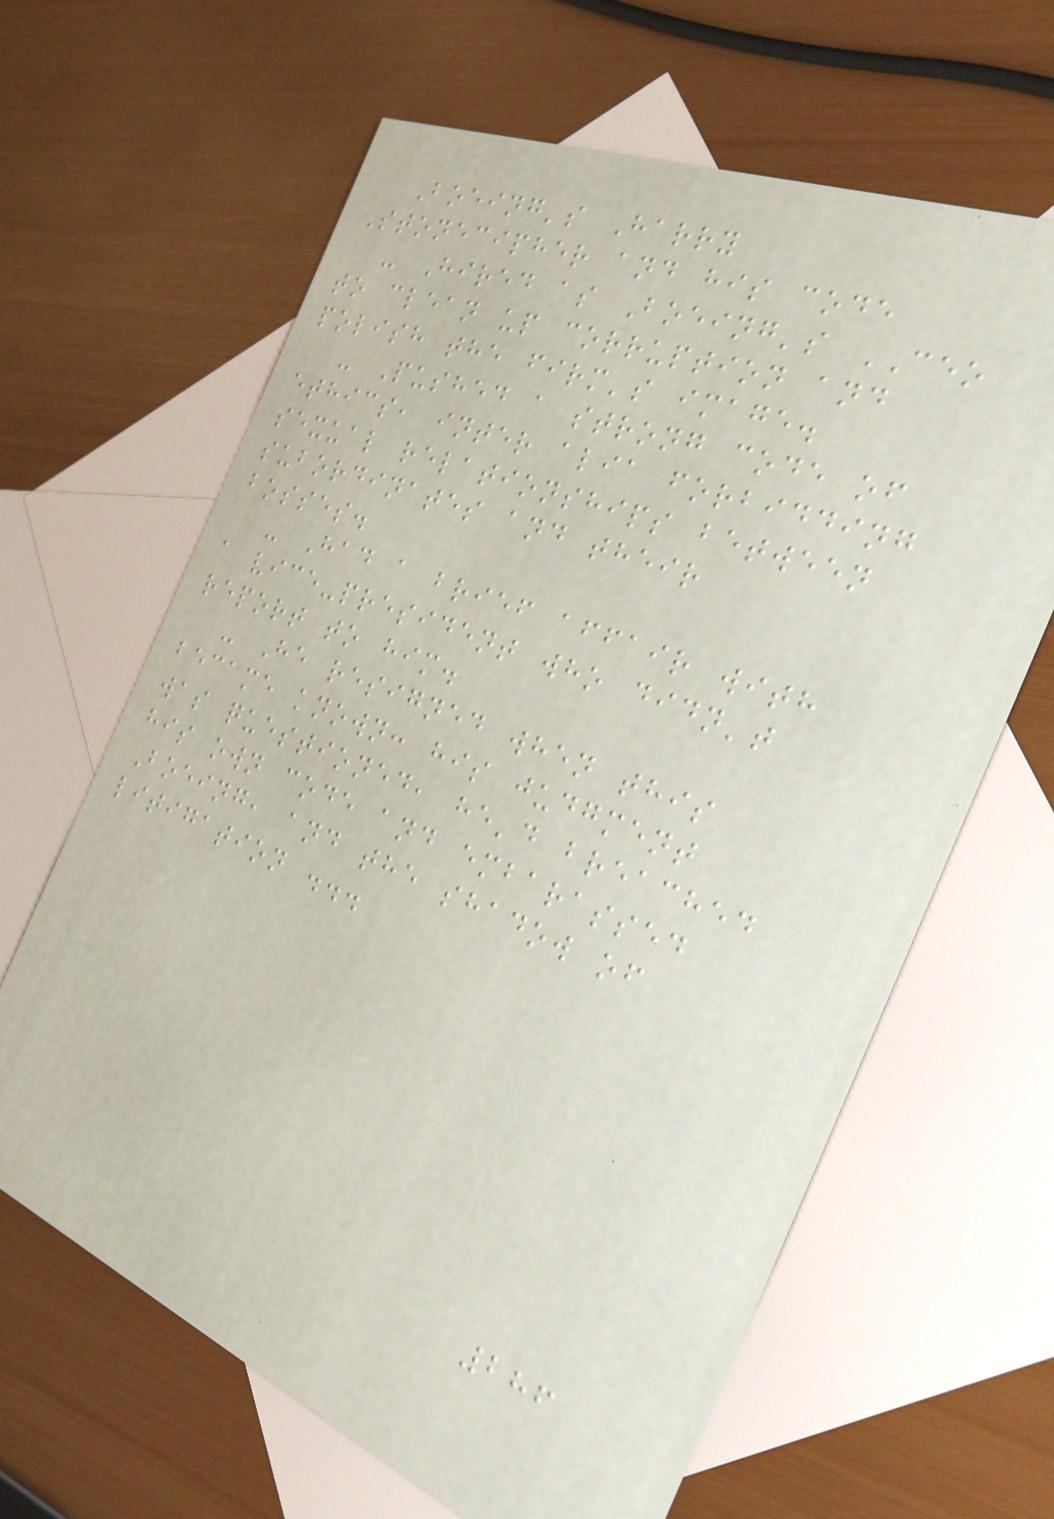Boeing's Harry
Stonecipher and his code
- Hired as Boeing's CEO
to clean up corruption and
polish the firm's image.
- Pushed a strong code of
ethics, inter alia forbidding
sexual relationships between
subordinates and their
bosses.
- Had a brief affair with
a vice-president who didn't
report to him.
- He resigned when this
became known: his judgment
was questioned, he'd breached
his own code and embarassed
Boeing, and the shadow of
litigation ...
286
